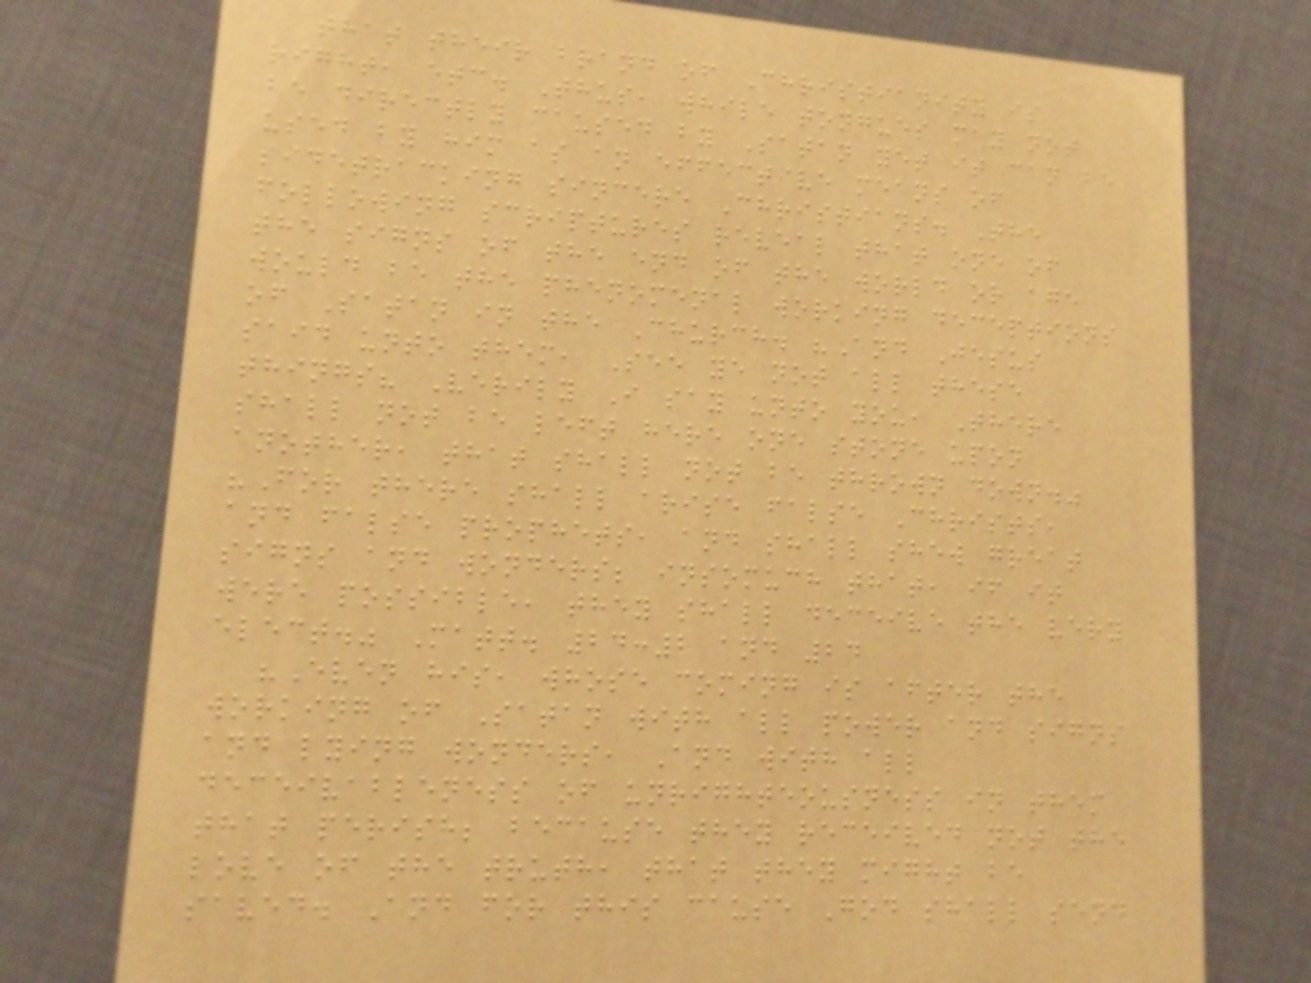that their brand of Christianity is
right, etc. Thus, while tongues may not
be directly caused by Satan yet it can be
used by him as an effective means of
sidetracking sincere Christians. The
following scriptures reveal that one of
the signs of the end of the world or age
would be the phenomenal working deceptions
of Satan in the Church. "And Jesus
said unto them, See ye not all these
things? Verily I say unto you, There
shall not be left here one stone upon
another, that shall not be thrown down."
"For there shall arise false Christs,
and false prophets, and shall shew great
signs and wonders; insomuch that, if it
were possible, they shall deceive the very
elect." Matt. 24:2 and 24
"Even his, whose coming is after the
working of Satan with all power and signs
and lying wonders, And with all
deceivableness of unrighteousness in them
that perish; because they received not the
love of the truth, that they might be
saved. And for this cause God shall send
